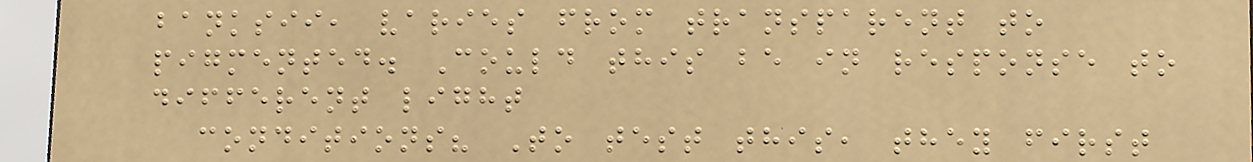banksii, varies from transparent to
pigmented. Could this be in response to
different light
conditions? To test this, they first
